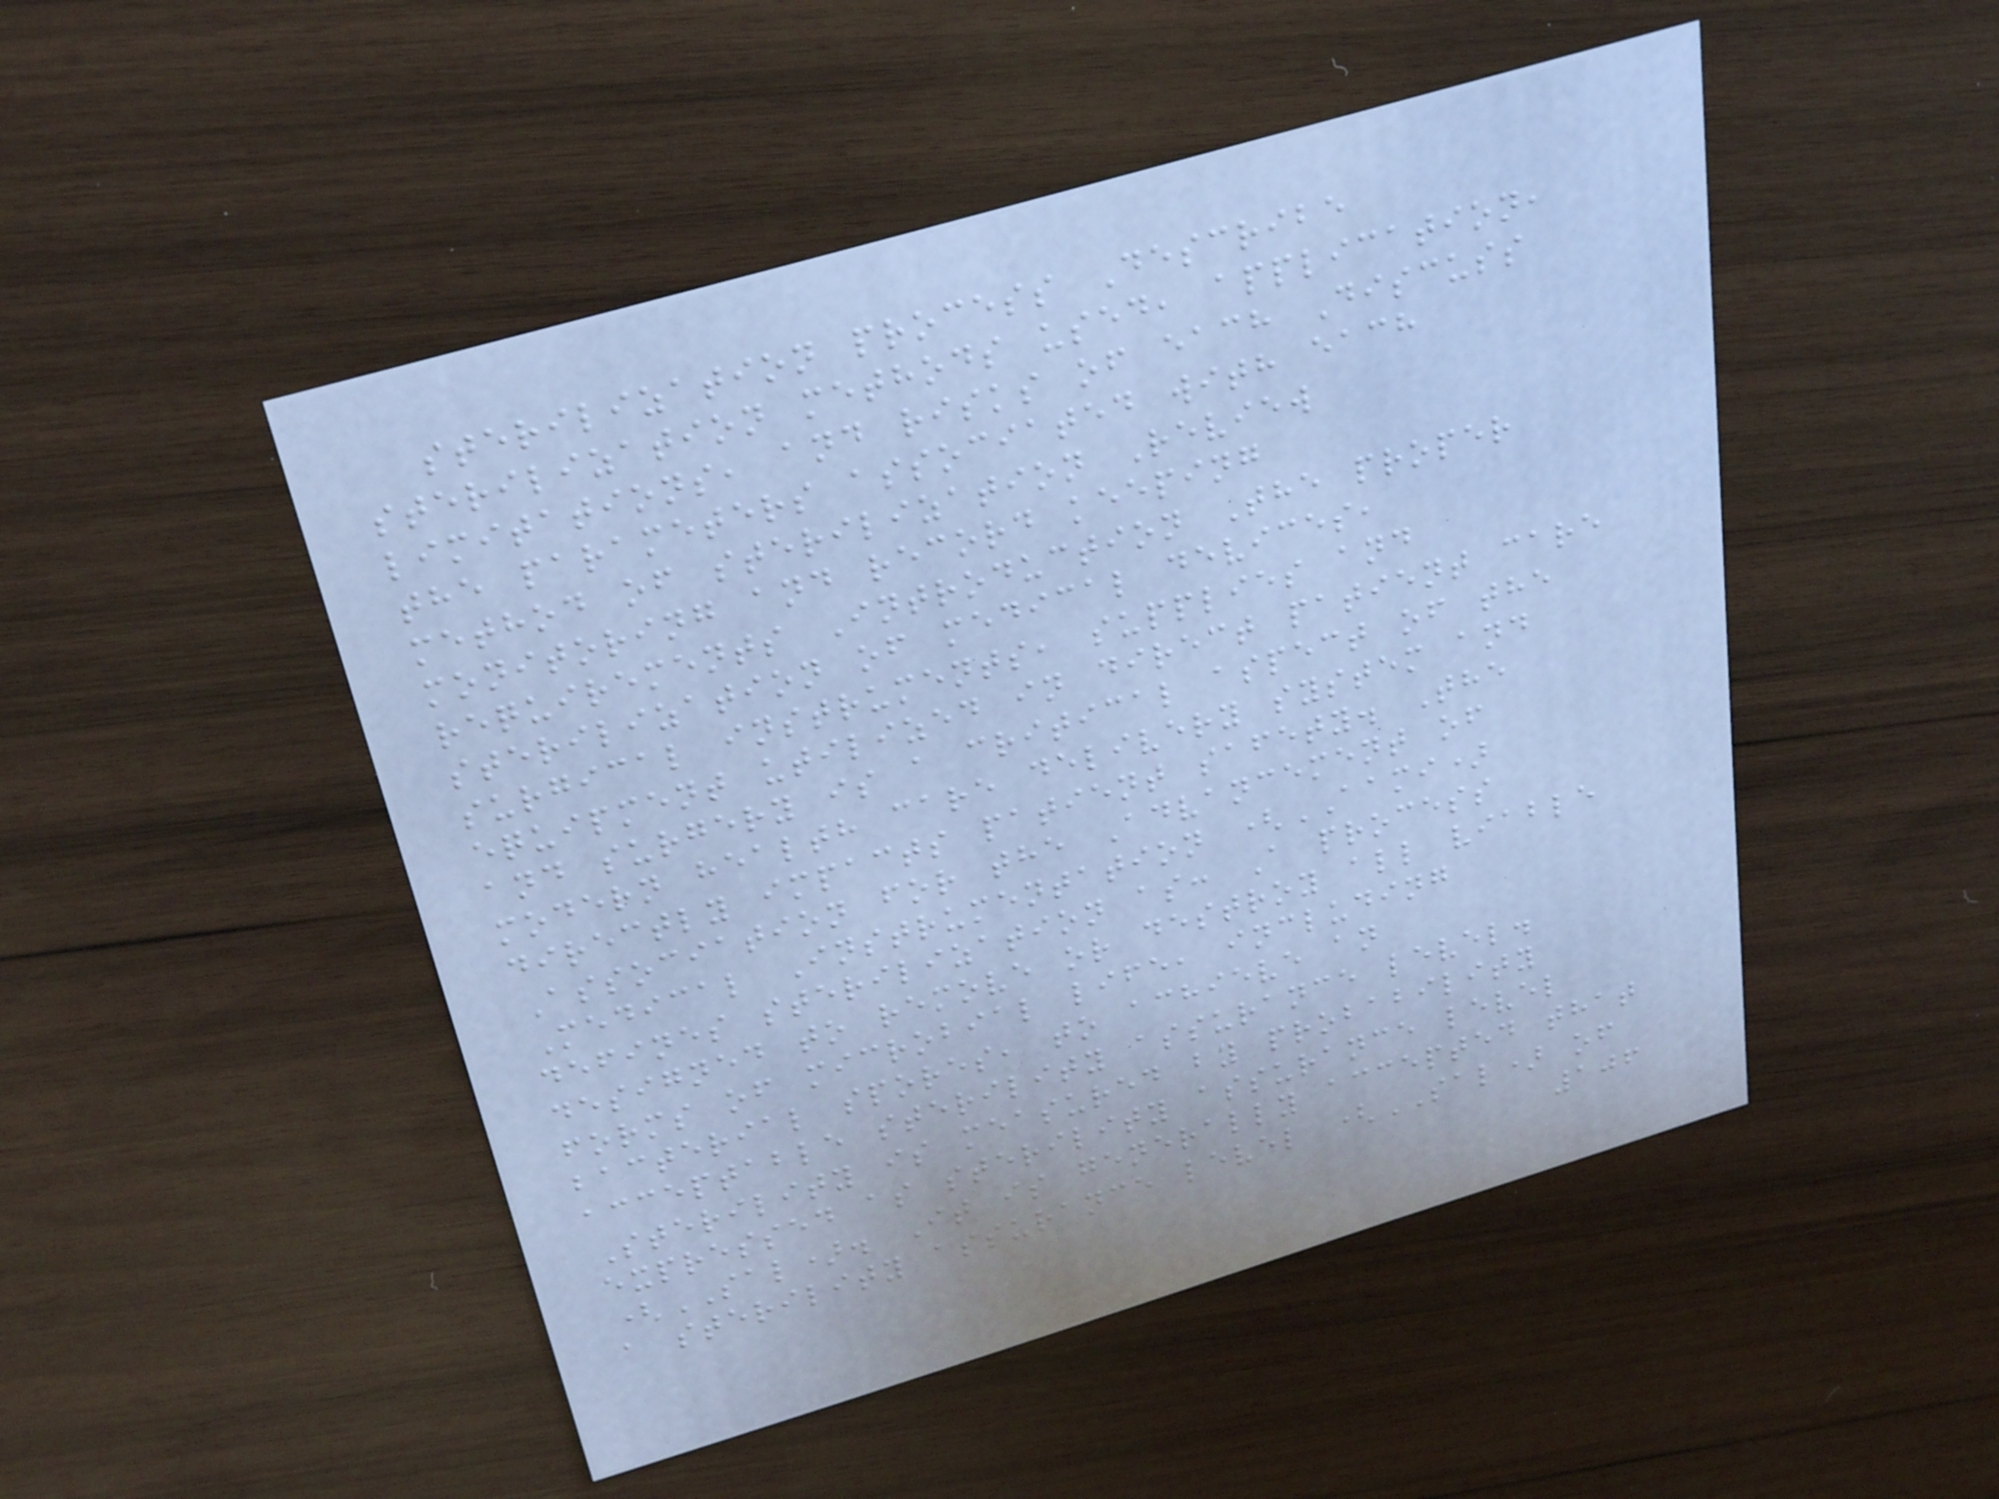sterilization process Describe
sterilization methods used, application,
limitations, and risks of each Discuss
the parameters associated with each
method of sterilization Review
monitoring and record keeping
requirements Introduction The proper
sterilization of medical devices,
surgical instruments, supplies and
equipment utilized in direct patient care
and surgery is a critical aspect of the
modern health care delivery system and
directly impacts patient safety. The
Association for the Advancement of
Medical Instrumentation (AAMI)
defines sterilization as: A process
designed to remove or destroy all viable
forms of microbial life, including
bacterial spores, to achieve an
acceptable sterility assurance level.
Sterility is measured by probability
expressed as sterility assurance level
(SAL). It is generally accepted that
a sterility assurance level (SAL) of
106
